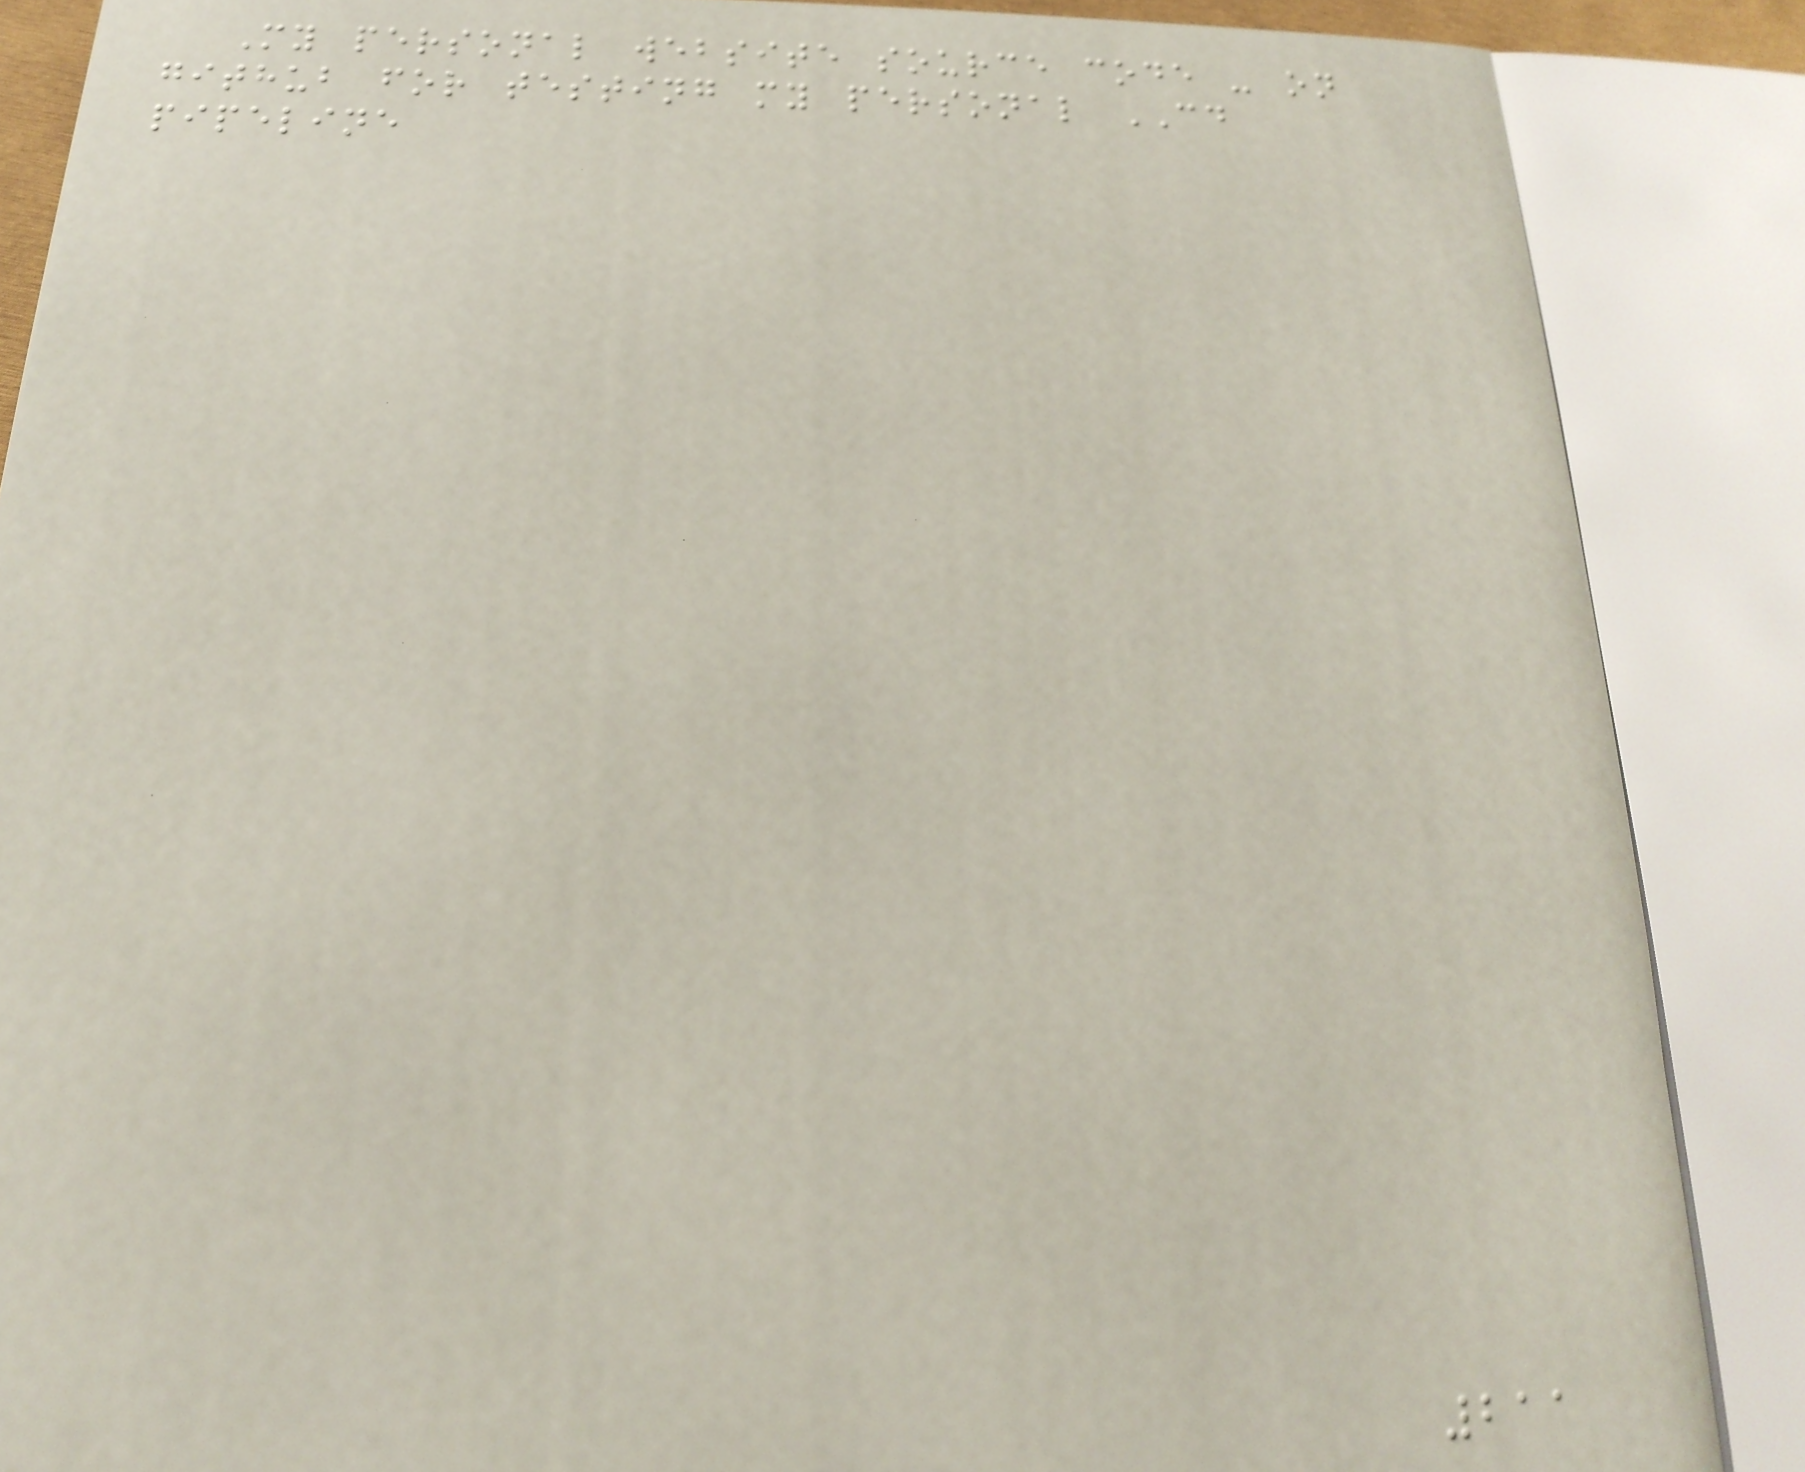My personal website source code - on
github for testing my personal CD
pipeline
211
